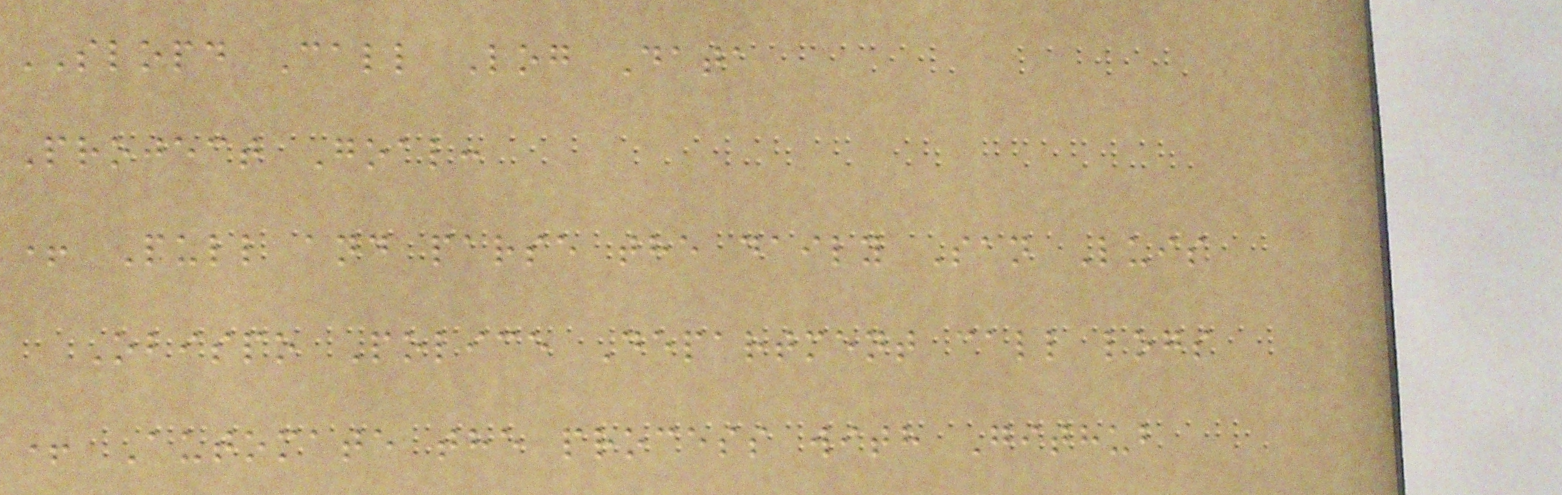SLOPD Call Log Data
Project Goal:
+ Pull and parse the daily San Luis
Obispo Police Department call logs
+ Automate the process with Github
